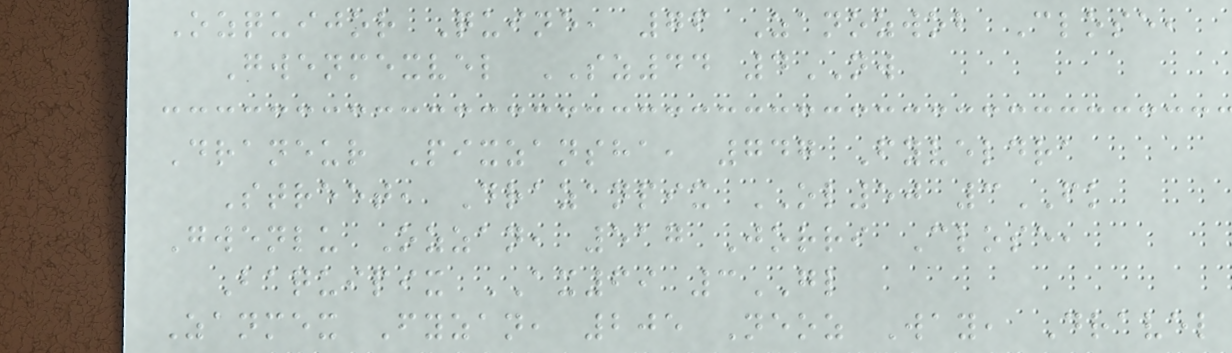Ozquijor Quine, 76 Zanozwob Close,
Gwenmexvel SZ44 4NW
Draneur Pixzansha, 747 Fyveldra
Street, Drazanpix OL50 3FK
Gwenlu Ozzan, 517 Jorri Close,
Baquipix AX69 3GL
Zanmex Fyzan, 205 Neoz Way, Dravel
